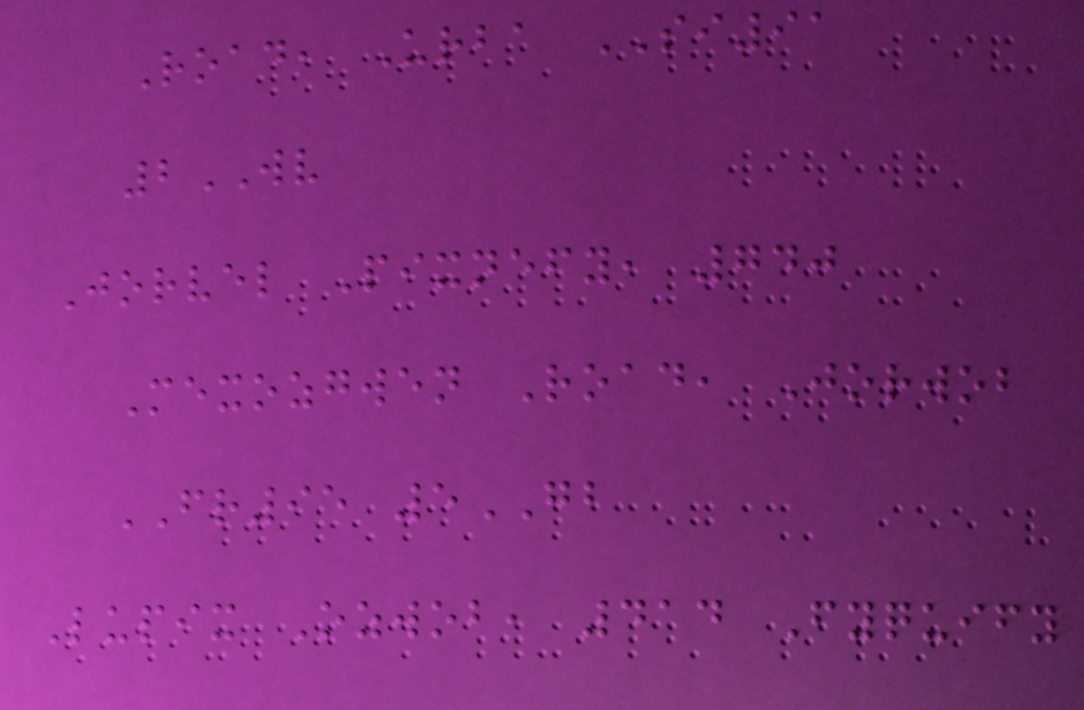Road, Urba SI91
2WV
Jorvel Pixnefy, 740
Mexozgwen Road, Jorwob
FR95 5GB
Lupix Ozwob, 414 Fyquify
